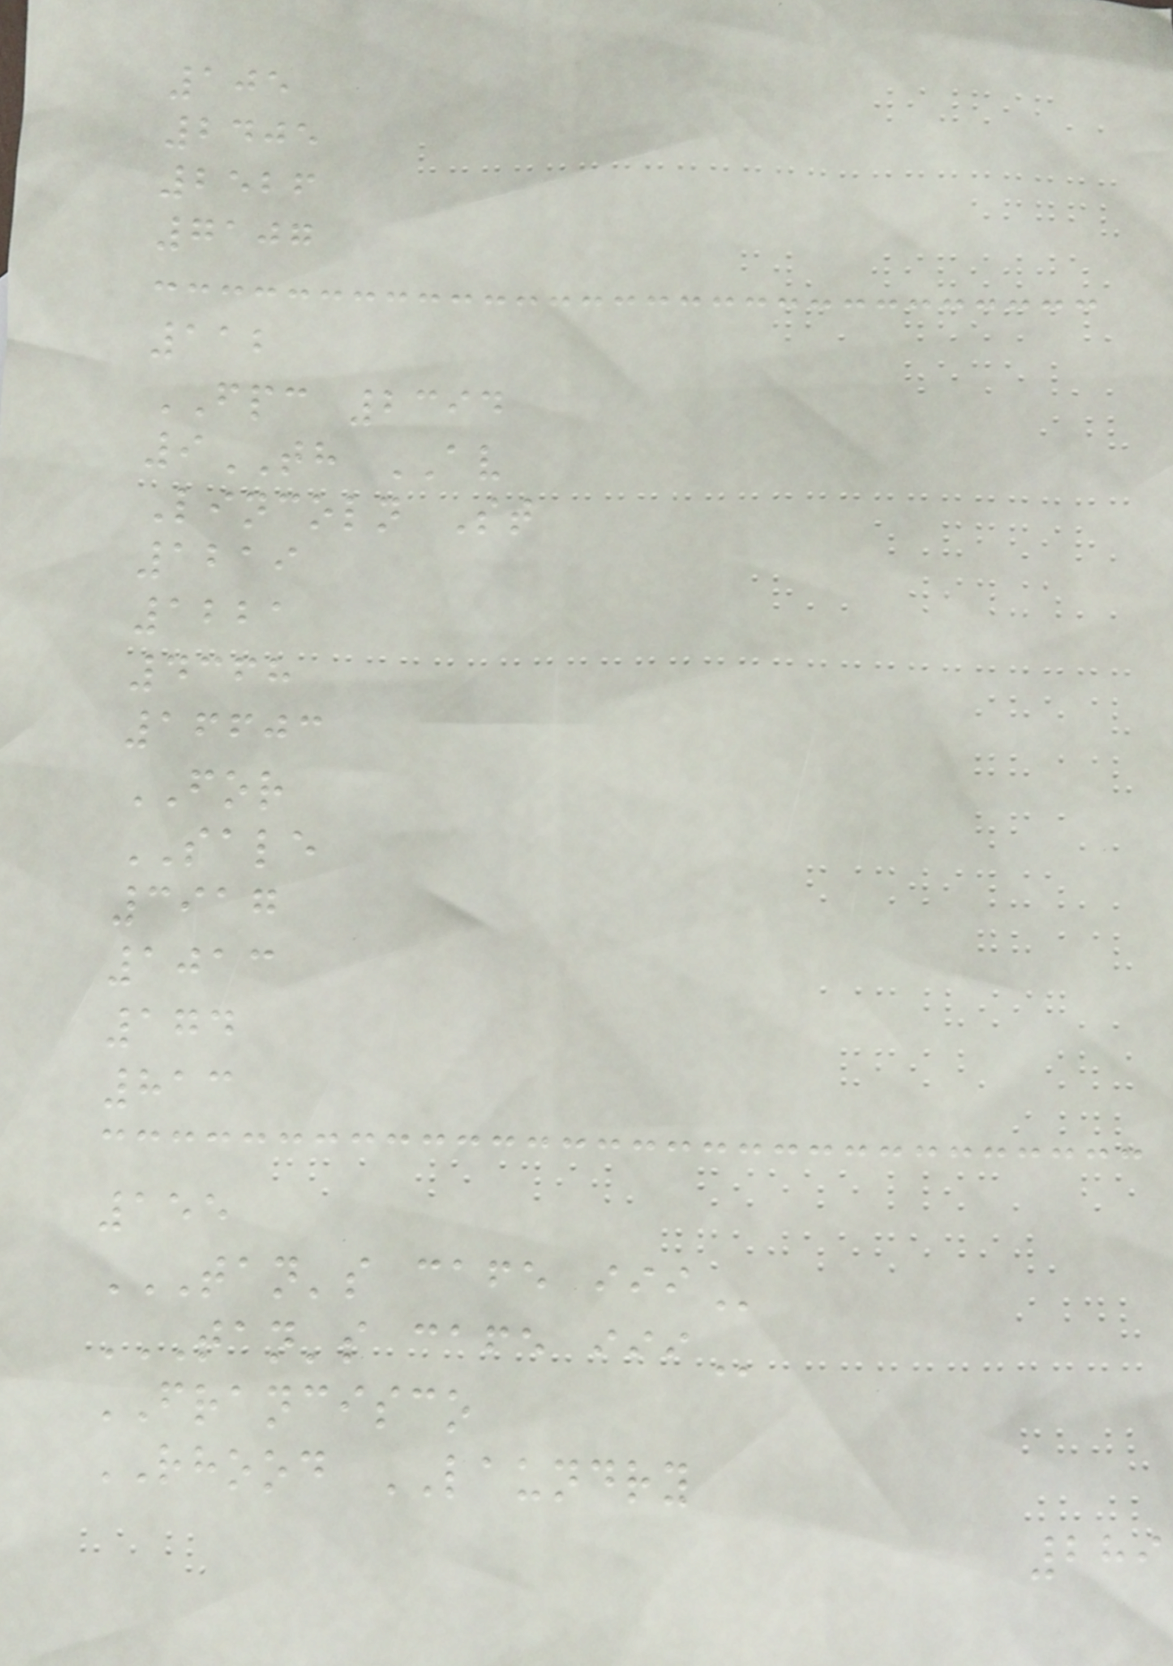105
2405
2526
7107
112
FPC 2394
9TH AV
Lincoln St
1219
1221
4368
16603
FOR
SALE
3917
1013
174
813
155
TAN'S CAFE III
TAN'S CAFE III
FRANCISCO
RHOOD LAUNDRY
289
